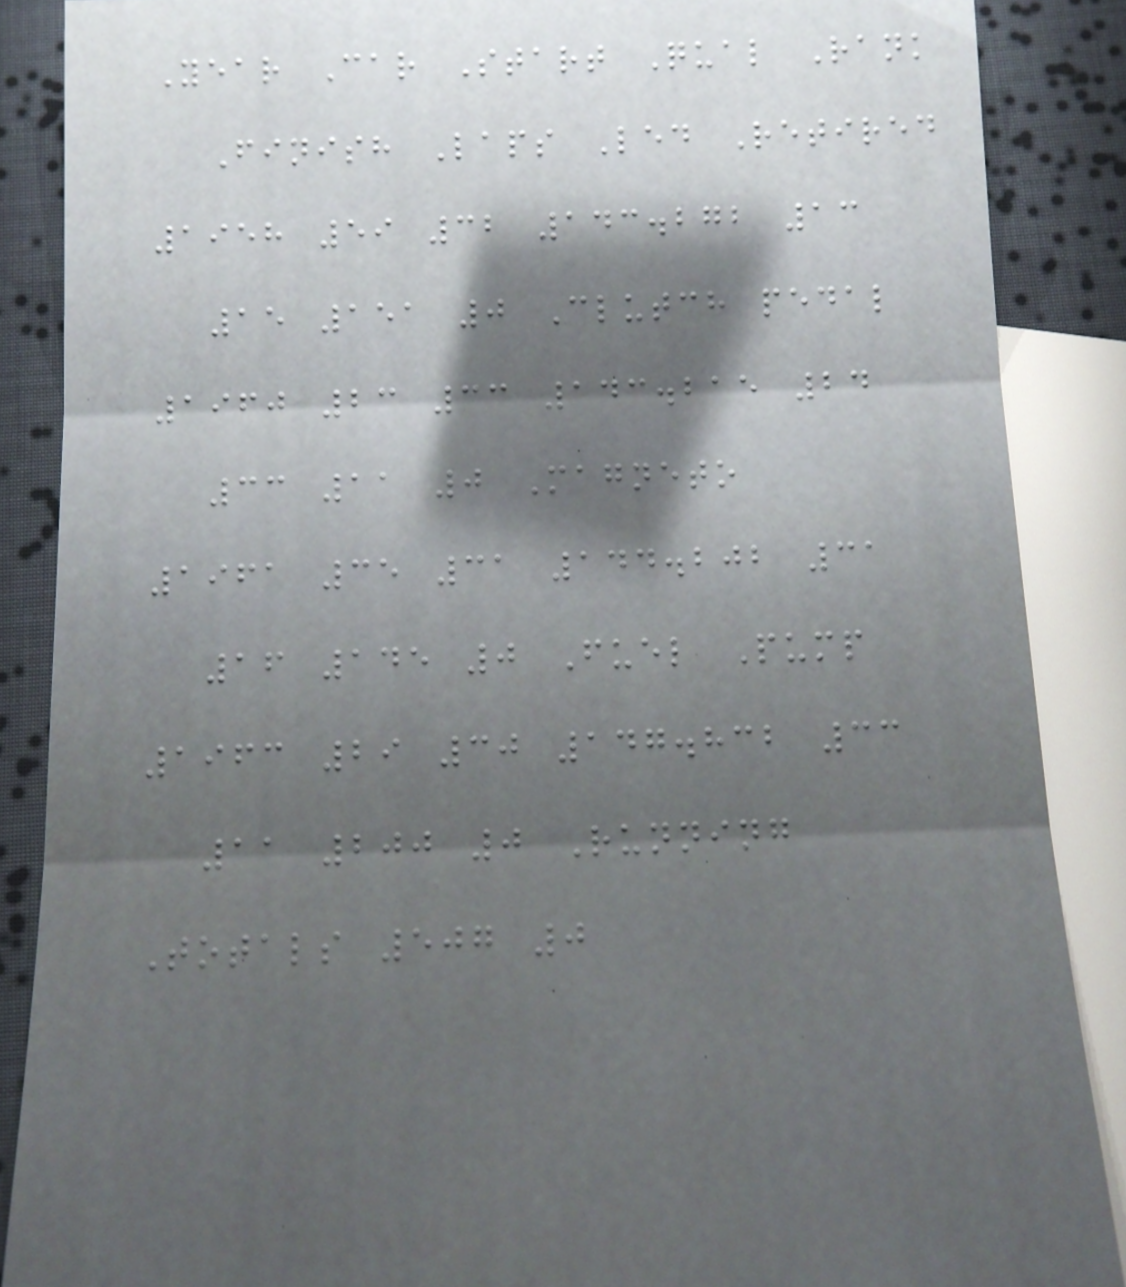Year Car Start Qual Rank
Finish Laps Led Retired
1958 59 32 143.272 13
15 151 0 Clutch pedal
1960 23 33 143.215 24
33 11 0 Magneto
1961 35 31 144.202 31
16 145 0 Fuel Pump
1963 29 30 147.832 33
11 200 0 Running
Totals 507 0
